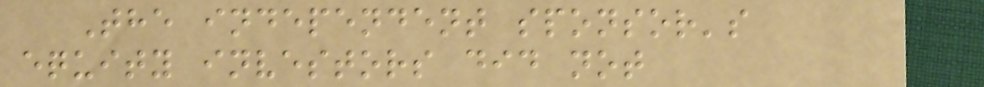The independent sponsor's
equity investors did not
